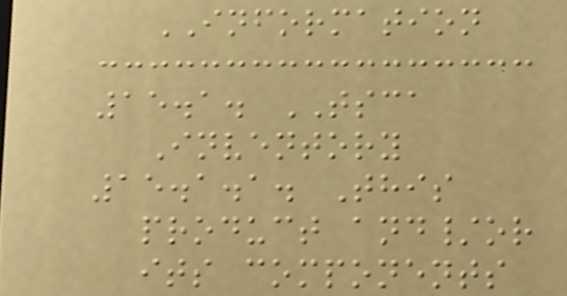INFORMATION
15.1. TSCA
Inventory
15.1.1. This
product and/or
its components
